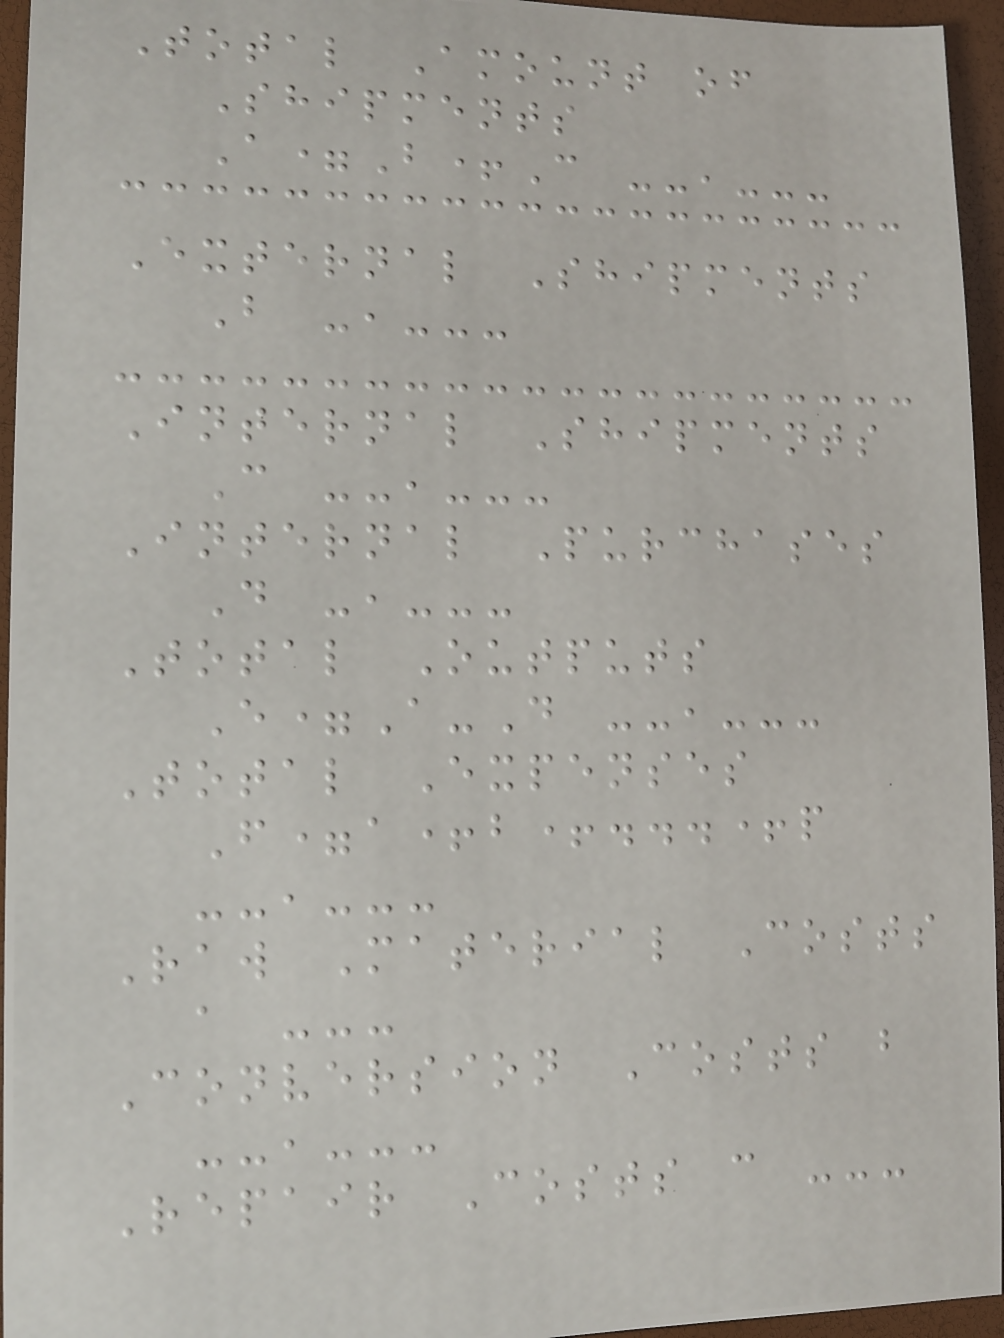Total Amount of
Shipments
A=B+C --,---
External Shipments
B -,---
Internal Shipments
C --,---
Internal Purchases
D -,---
Total Outputs
E=A-D --,---
Total Expenses
F=a+b+...+p
--,---
Raw Material Costs
a ---
Conversion Costs b
--,---
Repair Costs c ---
